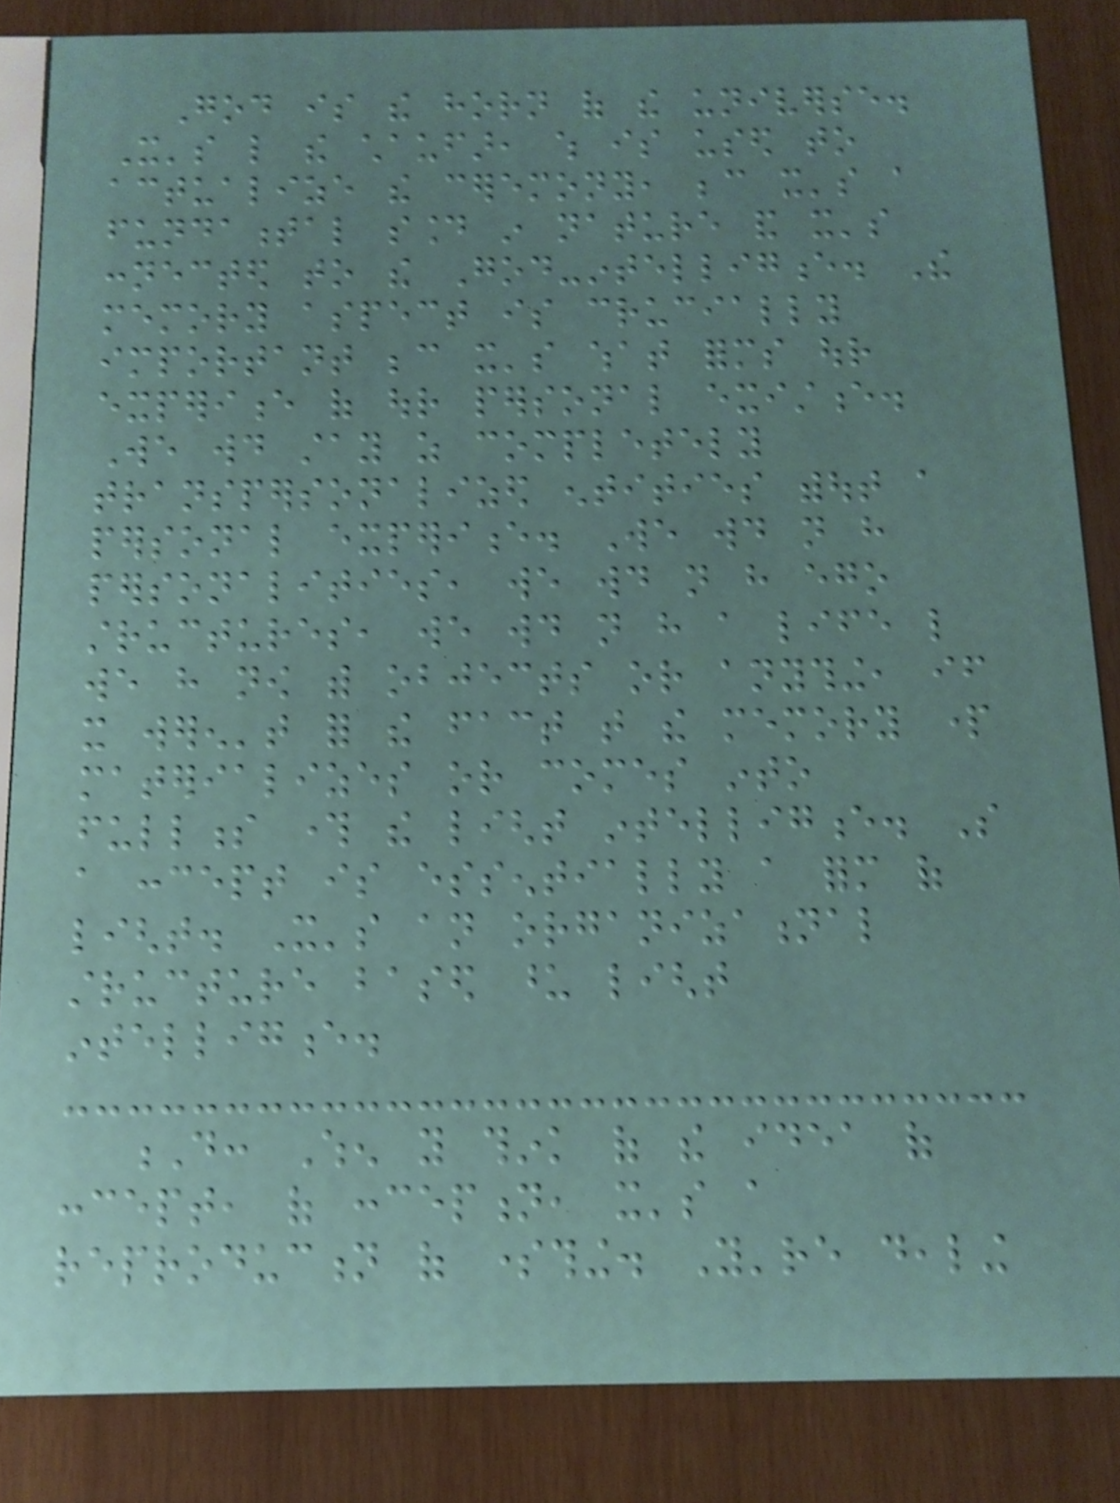God is the horn of the universe.
It's like the chaufar, which is used to
actualize the ceremony, because it's a
fundamental sound in nature and it's
connected to the God-intelligence. The
memory aspect is crucially
important because it's what forms our
experience of our personal existence.
We would stay as completely
transpersonalized entities without a
personal experience. We would not have
personalities, we would not have ego
structures, we would not have a life like
we have now with objects or anything, if
it weren't for the fact that the memory part
materializes or comes into
fullness through the light intelligence. So
a concept is essentially a form of
light. It's an organizational
structure based upon light
intelligence.
D: When you think of the idea of
concept, of conception, it's a
reproduction of something. You're dealing
